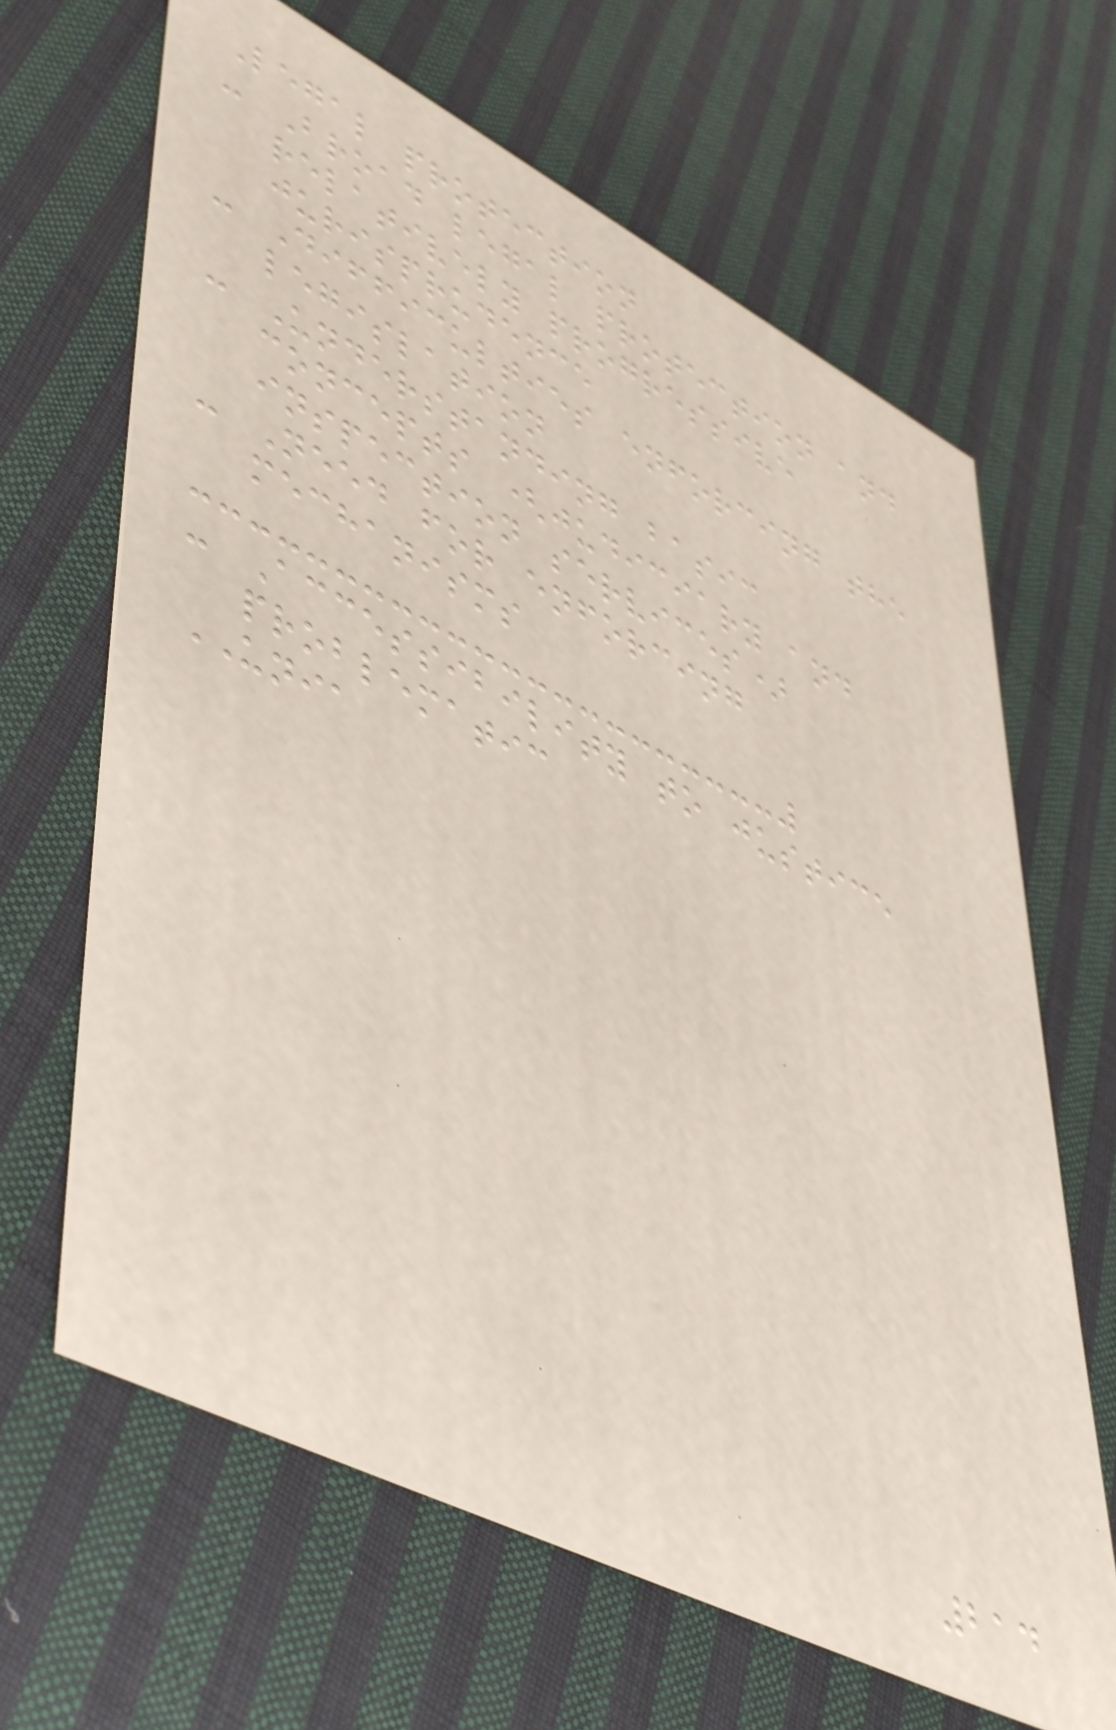Legal protection
- Broad legal protection and
relatively progressive
jurisprudence
- Difficulties enforcing the
legislation
- Understanding basic
concepts (judiciary and
inspection services)
- Need for enforcing
mechanisms
- Accessibility to justice
problematic
UNIA
214
